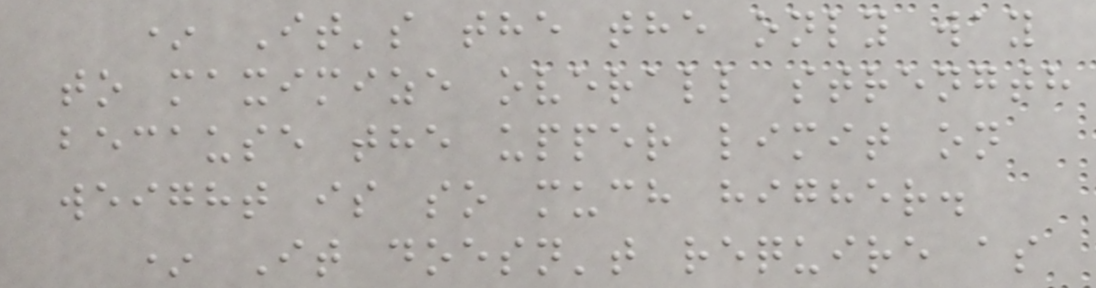* It's the the only way
to maximize overall strength
because the upper limit on
weight is so much higher.
* It doesn't require as
